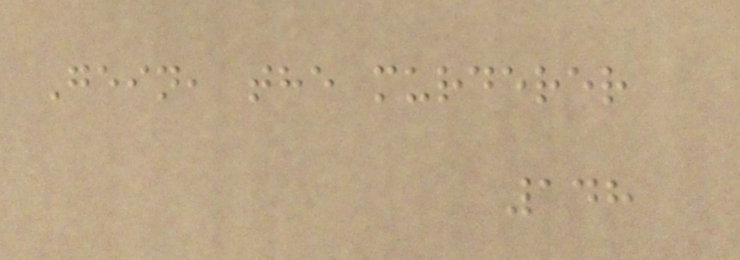Gein, the murderer
148
